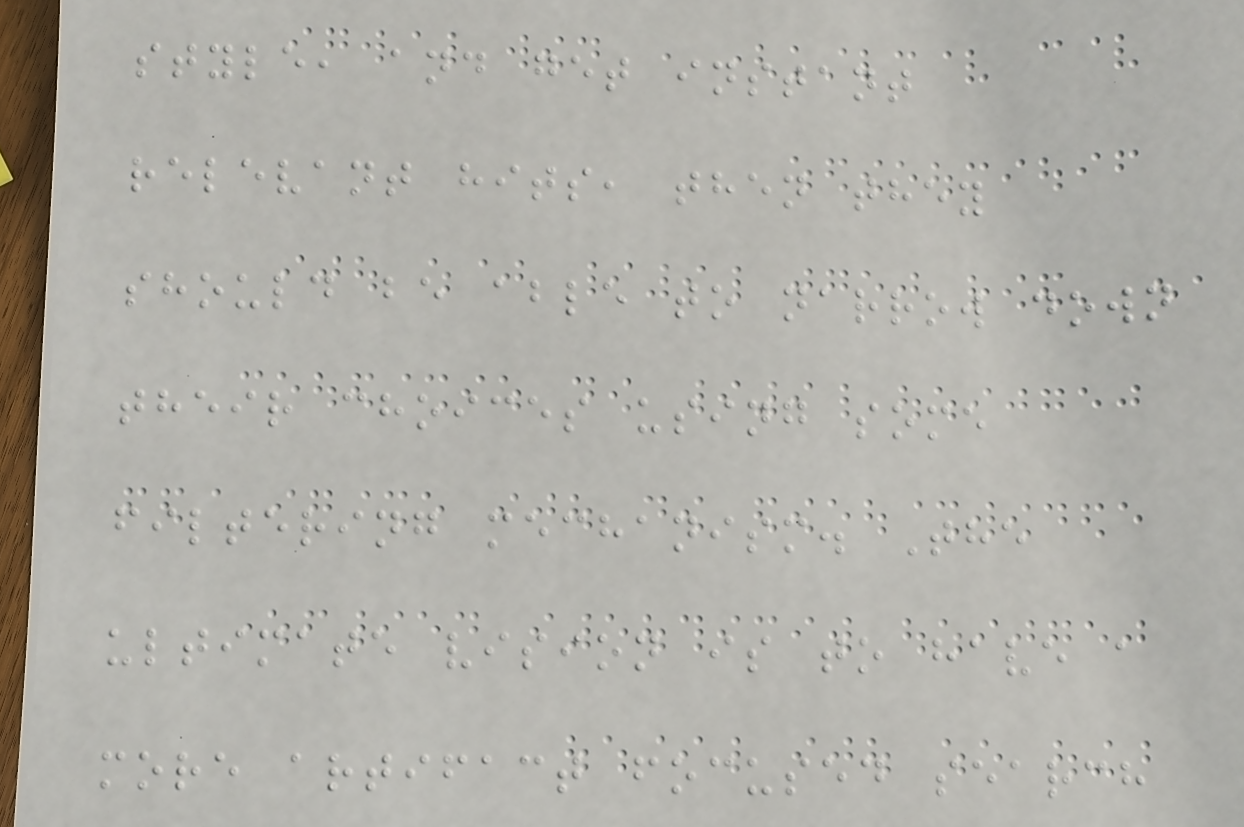style, and get instant
relevant hits, then they
should be able to narrow down
their choices using some
filtering mechanism. The
ultimate vision is to have a
more artifact focused search
